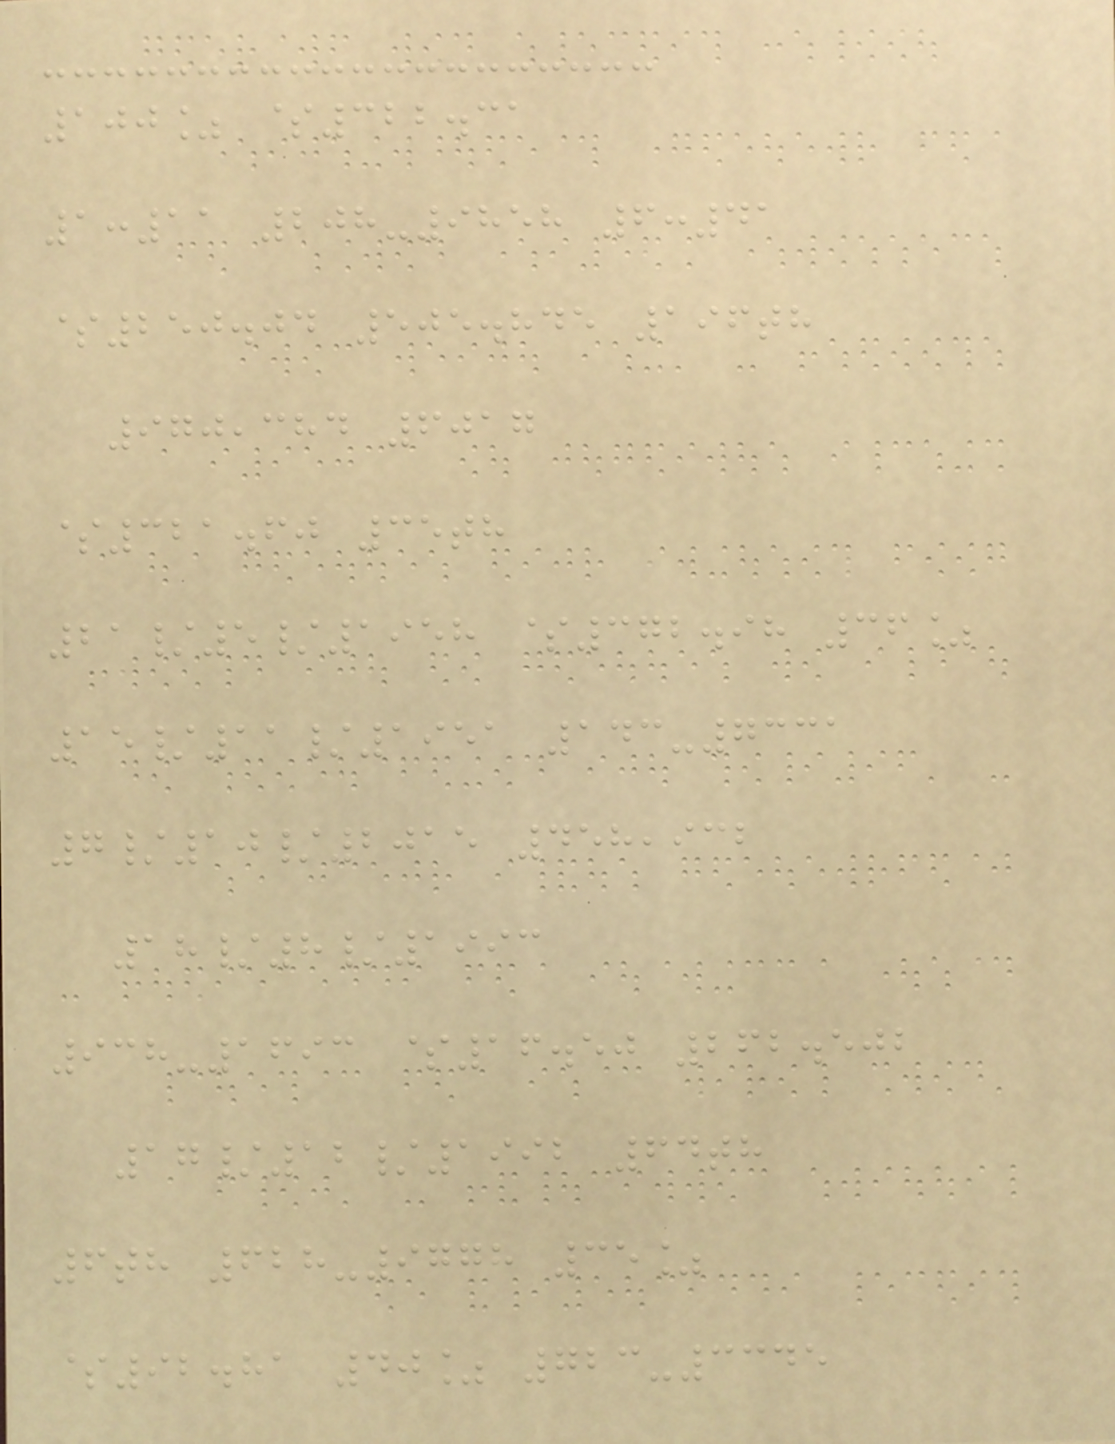100% $322.31
1:11 208-9858 6:41
$250.04 505.845 196th
970,384 6017
$321.60 35th
21/5/1958 $372.98 36%
15/11/1951 143-7331
7/10/2015 458,932
18/8/1993
938-1693 $16.50 262.502
17/12/1992 64th
6th 628-9778 35%
$92.81 40% 723-3345
